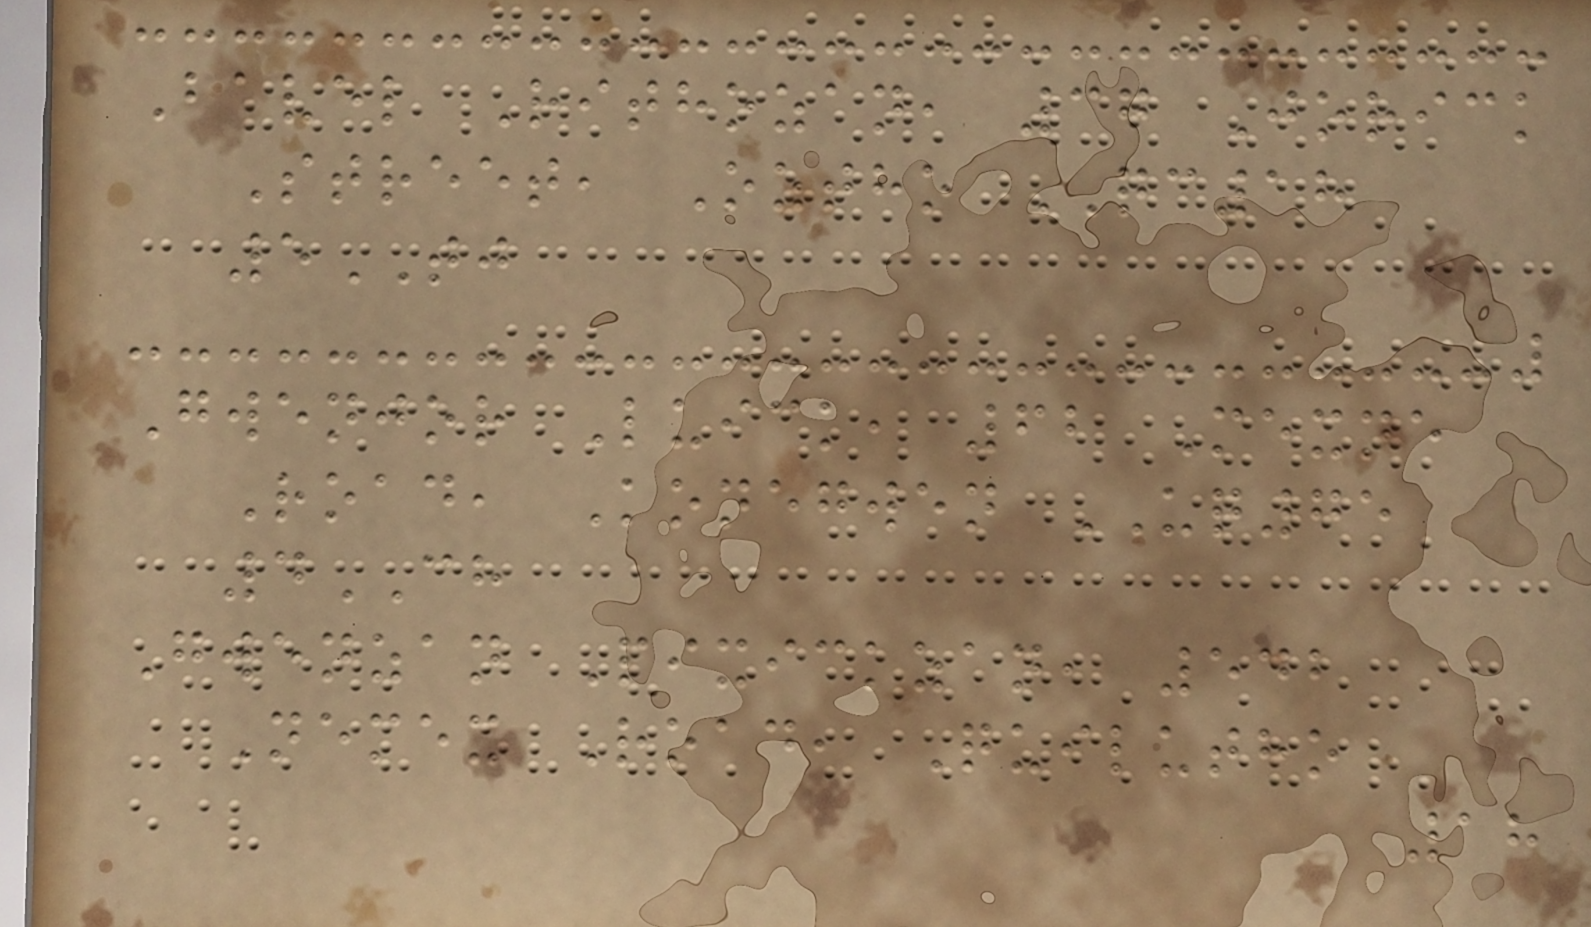Bavel Rithozan, 37 Jorick
Street, Oztho QC18
5TJ
Gwenjor Luick, 62 Mexne
Road, Konegwen UQ75
4CH
Gwenzan Pixickzan, 542
Nemex Road, Quilutho
18
